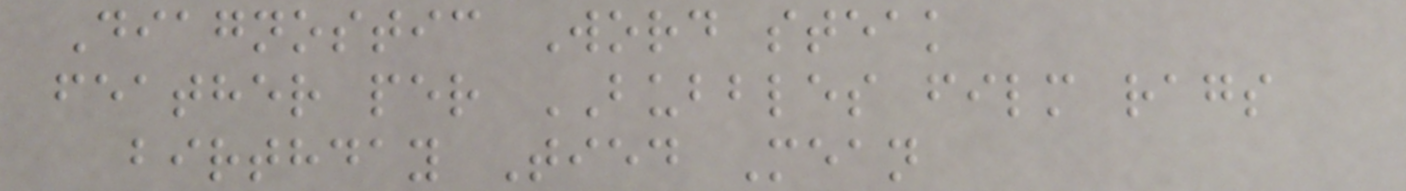Diagnostic Word steak
feather per BUBBLES film rags
birthday Tied Mean
